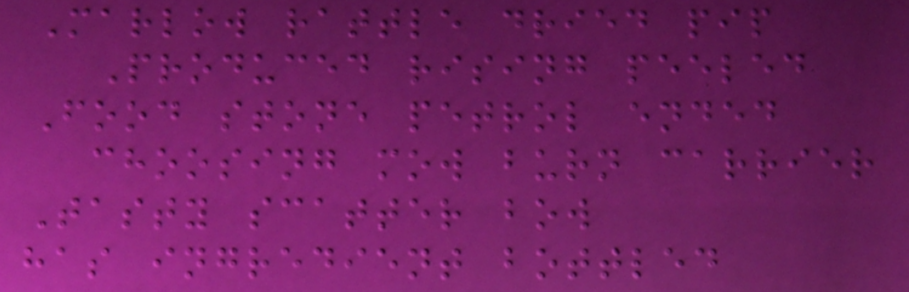Marlow rattle dried pip
Produced rising peeled
Food stone petrol ended
choosing mow burn carrier
Tasty scatter bow
has ingredient bottled
